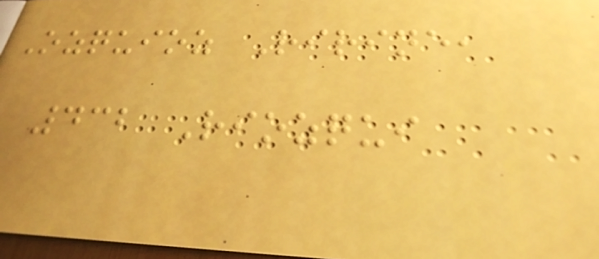Ozquioz Ririne,
432 Riozqui
